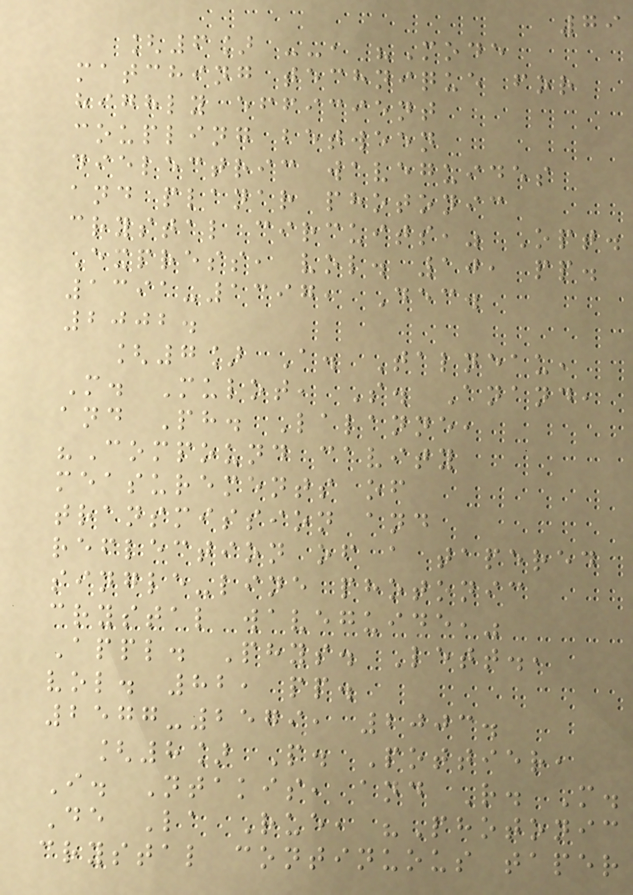79
[6] --, "Mode
matching technique for
highly efficient
coupling between
dielectric waveguides
and planar photonic
crystal circuits," Opt.
Express, vol. 10, pp.
1391-1397, Dec.
2002.
[7] A. Talneau,
M. Mulot, S. Anand,
and Ph. Lalanne,
"Compound cavity
measurements of
transmission and
reflection of a tapered
single-line photonic
crystal waveguide,"
Appl. Phys. Lett.,
vol. 82, pp.
2577-2579, 2003.
[8] P. Pottier,
I. Ntakis, and R. M.
De La Rue, "Photonic
crystal continuous taper
